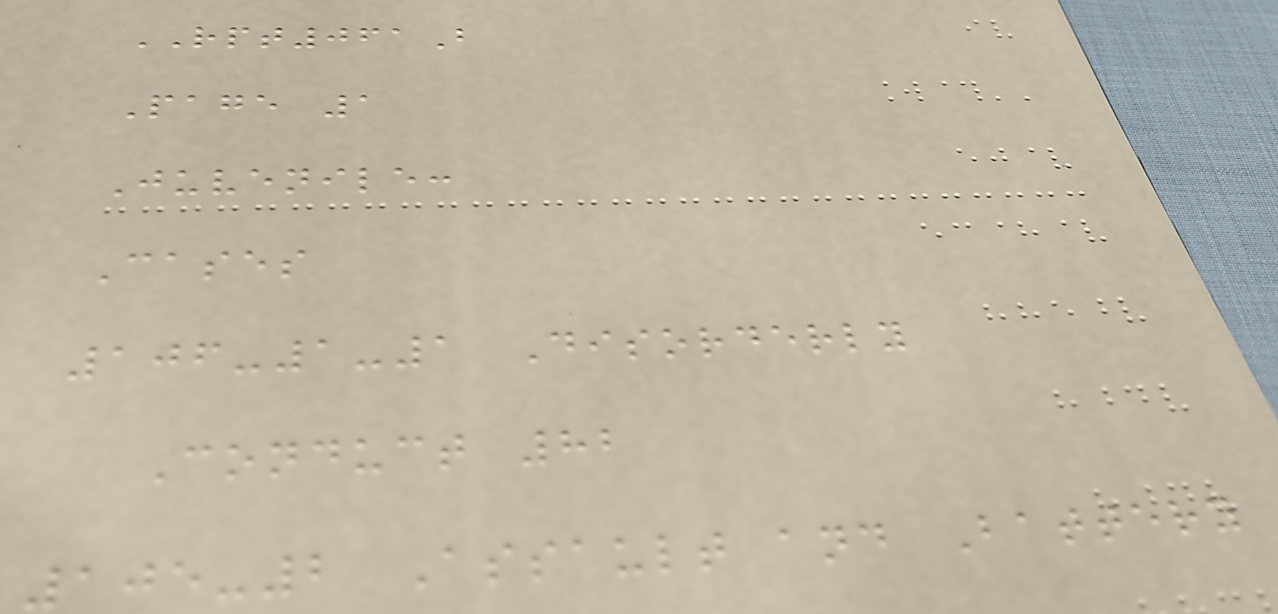RPT061B
Page 1
Juvenile:
Cases
106-1-1 Disorderly
Conduct 82
105-2 Assault and Battery
